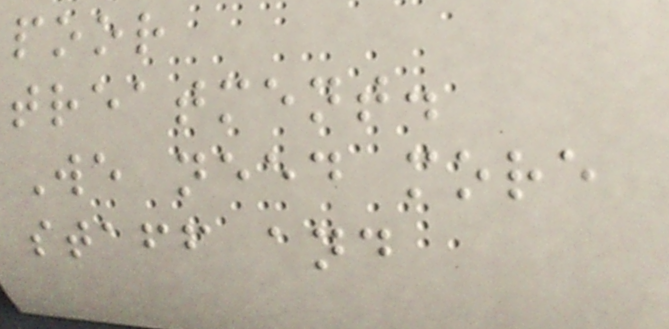poor
treatment.
We need more
staff and
